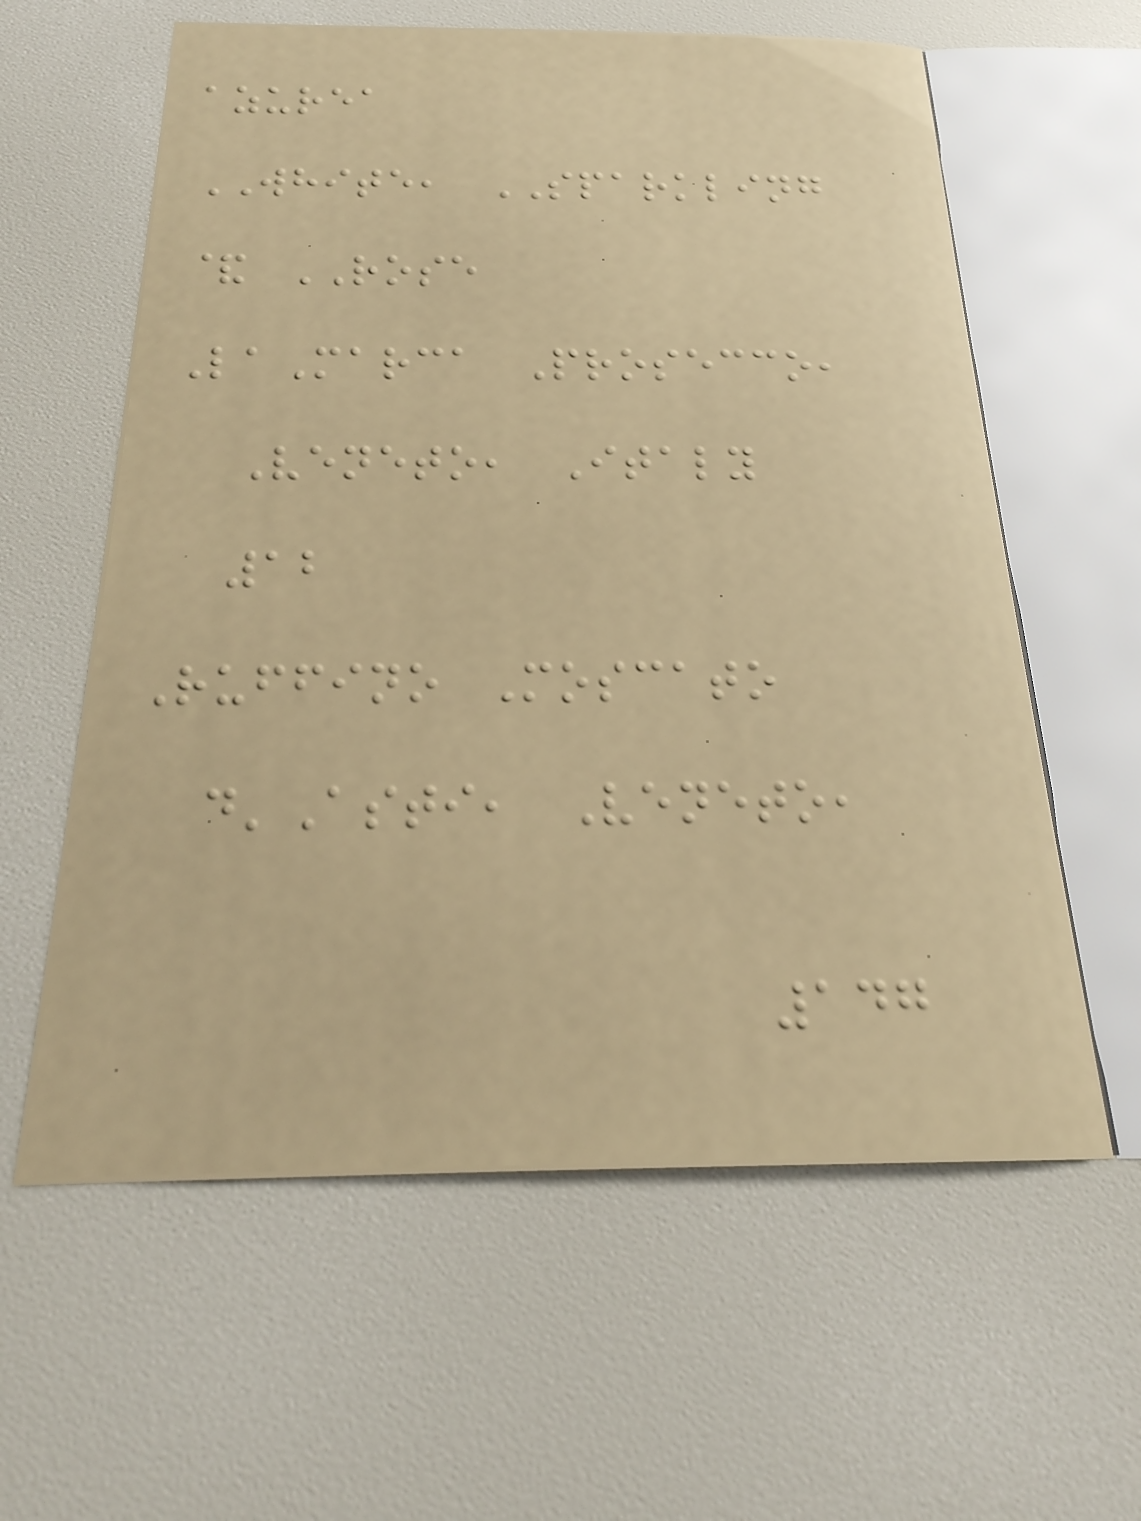azurea
WHITE, SPARKLING
& ROSE
LaMarca Prosecco,
Veneto, Italy
12
Ruffino Moscato
d'Asti, Veneto,
147
